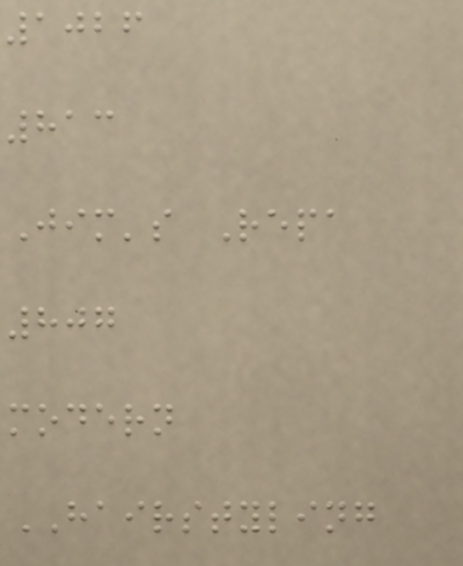1026
813
Jim's Repa
807
modern
HAIRSTYLING
